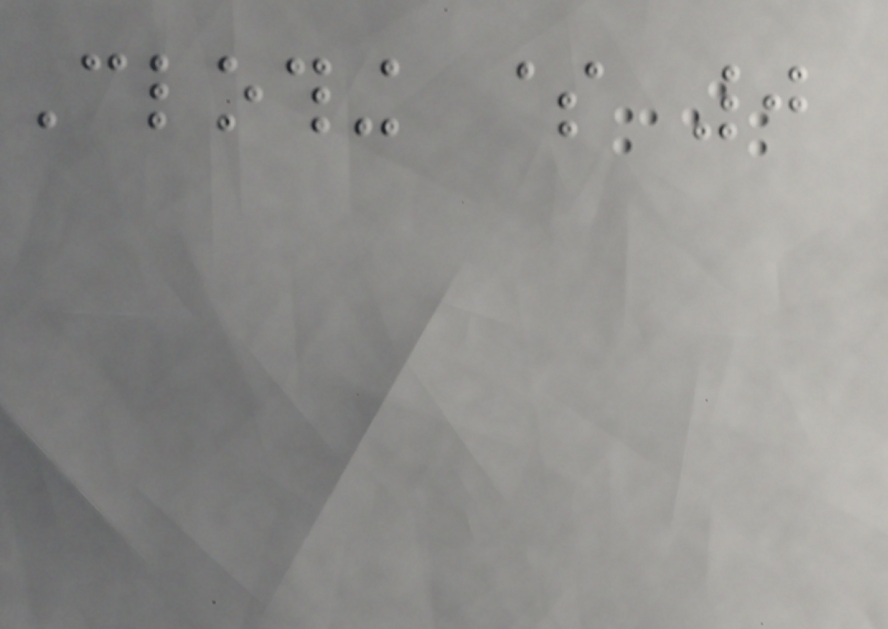Clothing $ 0
